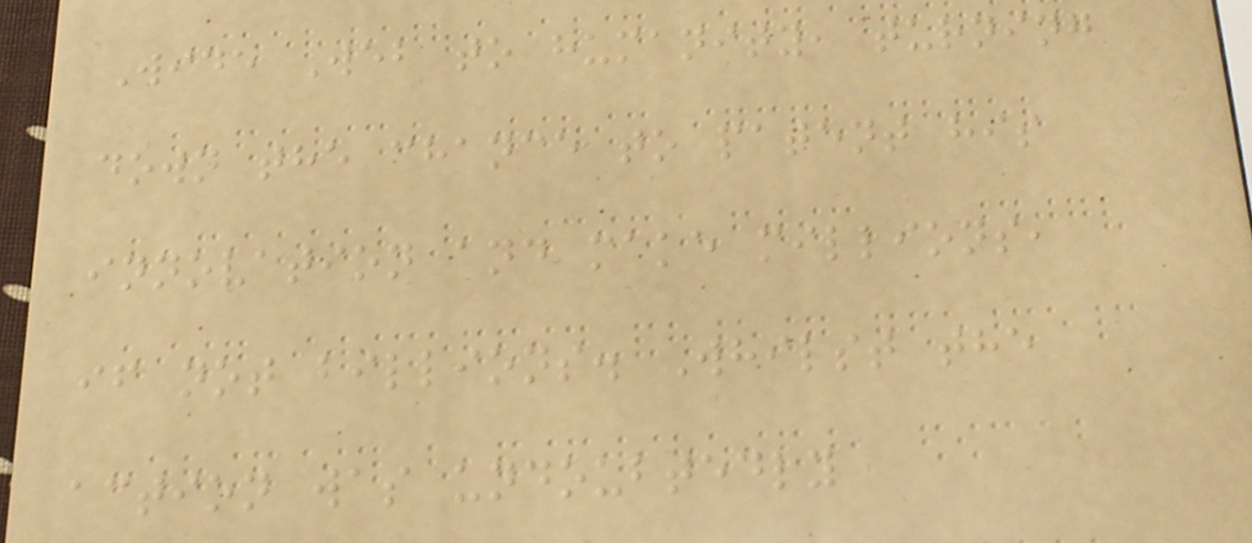Wide Web to humanity, turning
down the chance to patent his
innovation and make millions,
if not billions. Whilst the
action was undoubtedly
